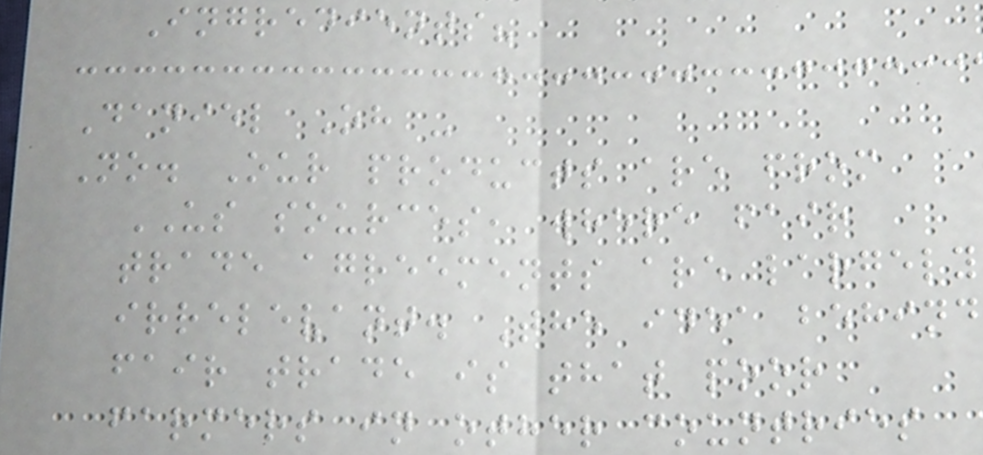Ingredients?
Daniel Oh -
No. Our products are from
US sources, where fair
trade agreements are largely
irrelevant. The idea behind
fair trade is that poor
farmers in other countries
